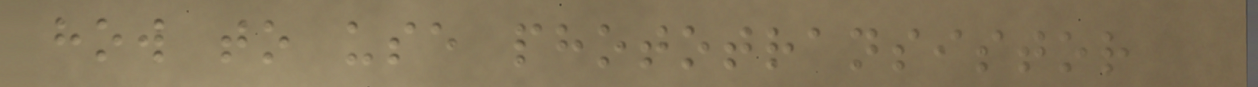how to use phototransistor
